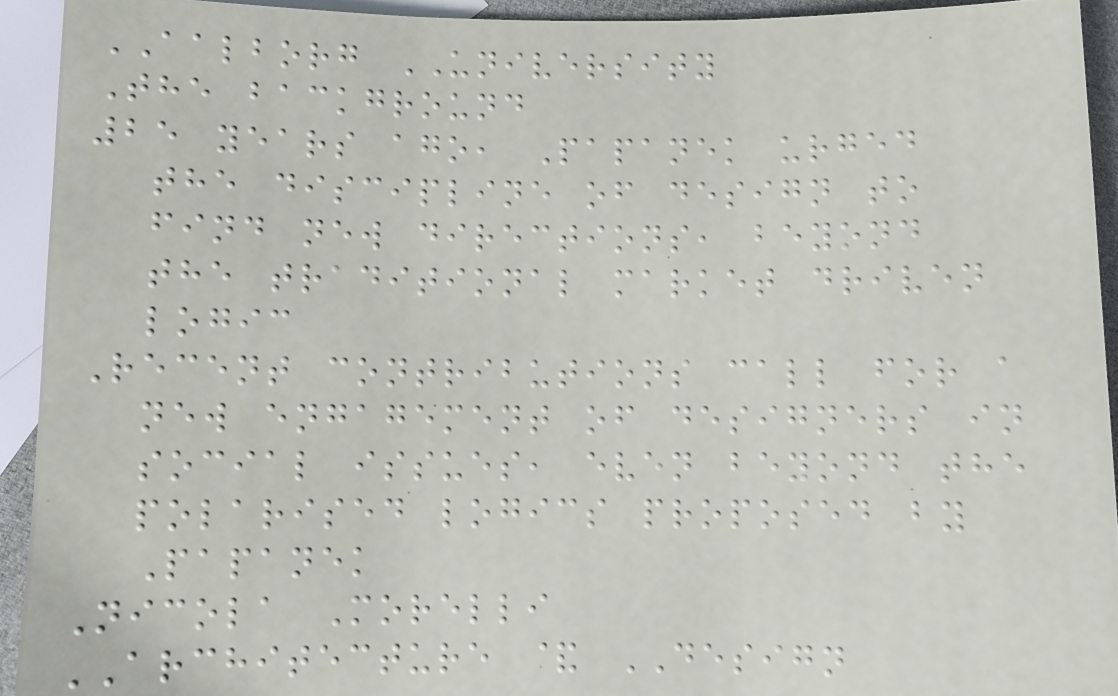AALBORG UNIVERSITY
The background
25 years ago, Papanek urged
the discipline of design to
find new directions, beyond
the traditional market driven
logic
Recent contributions call for a
new engagement of designers in
social issues, even beyond the
polarised logics proposed by
Papanek
Nicola Morelli
ARCHITECTURE & DESIGN
